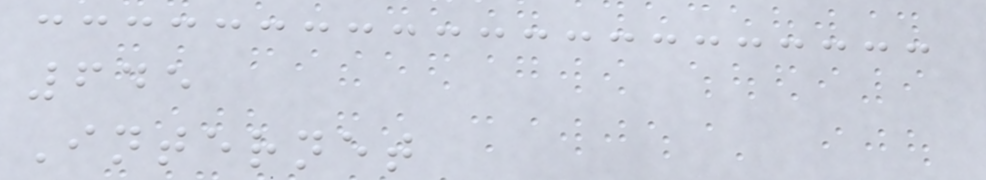645
Internet
